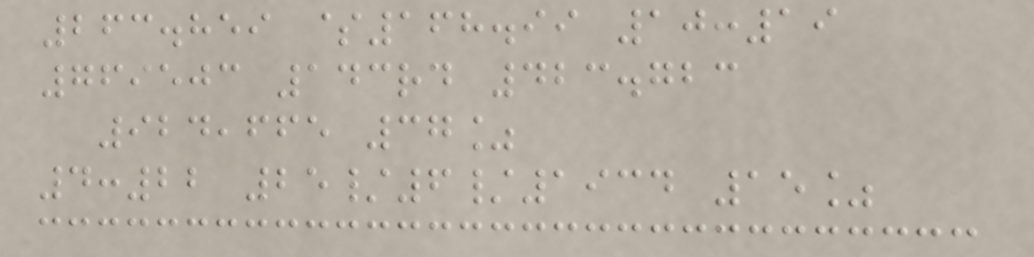263.859 $168.99 10:19
769503 143rd 423.723
924,665 37%
4:22 25/6/1934 15%
